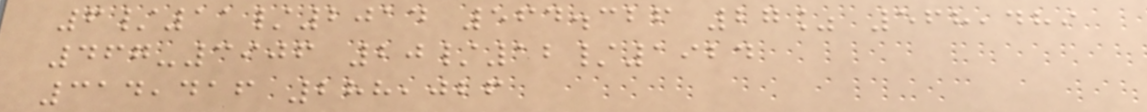6/11/2014 564.326 27% 568,489
467-3906 20/12/1924
314,416 288,026
